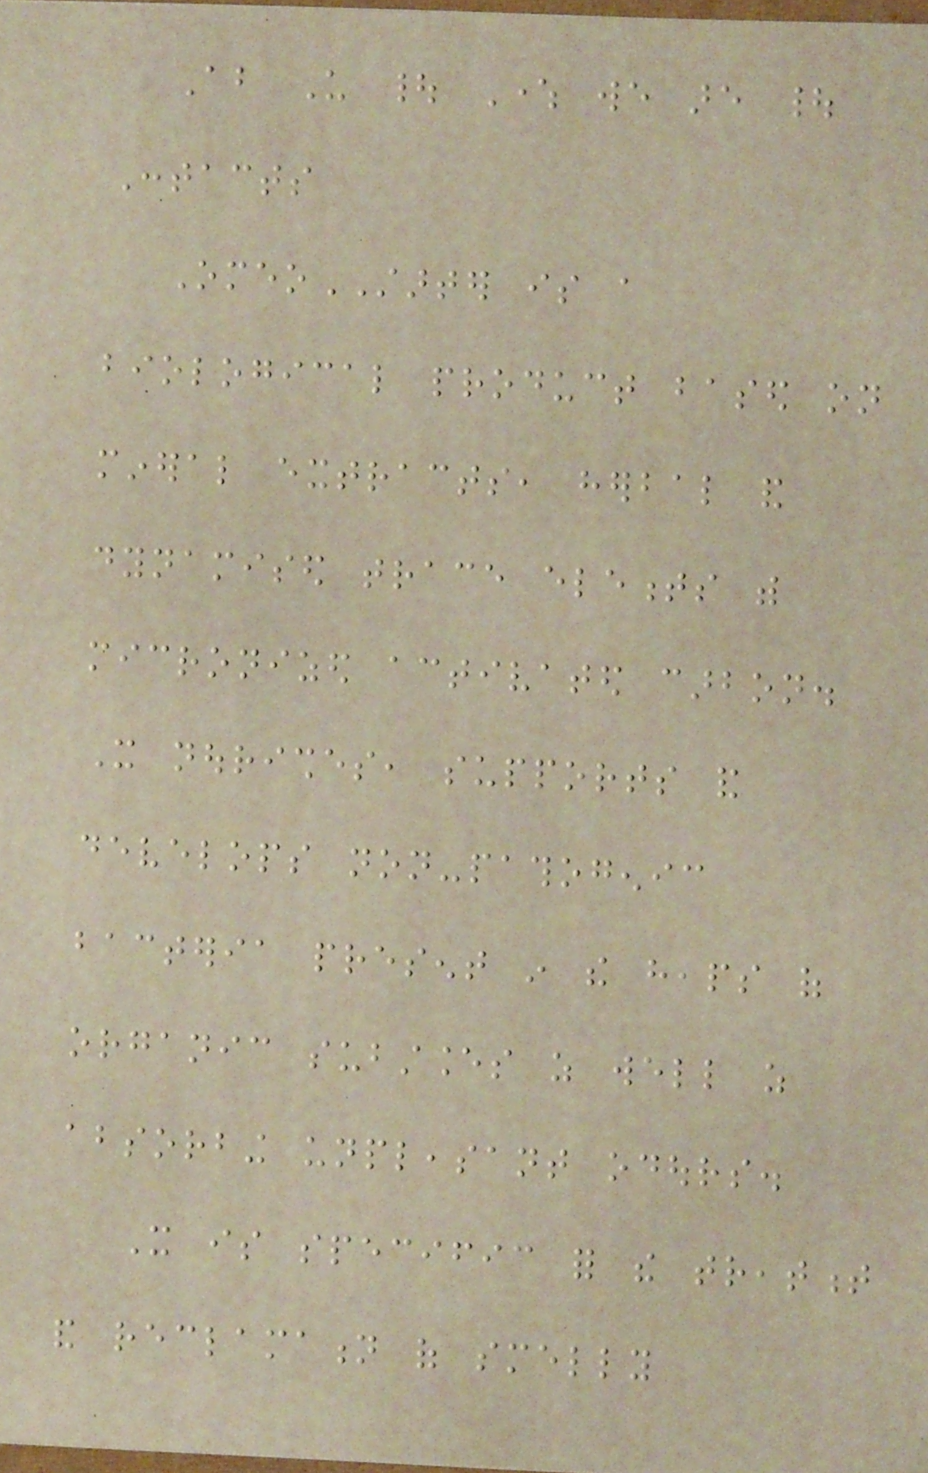About Us | Where we are |
Contacts
OmeoSTARTER is a
biological product based on
mineral extracts, herbal and
dynamised trace elements with
micronized activated carbon.
It nourishes, supports and
develops non-pathogenic
bacteria present in the heaps of
organic substances as well as
absorbing unpleasant odours.
It is specific for the treatment
and reclamation of smelly
